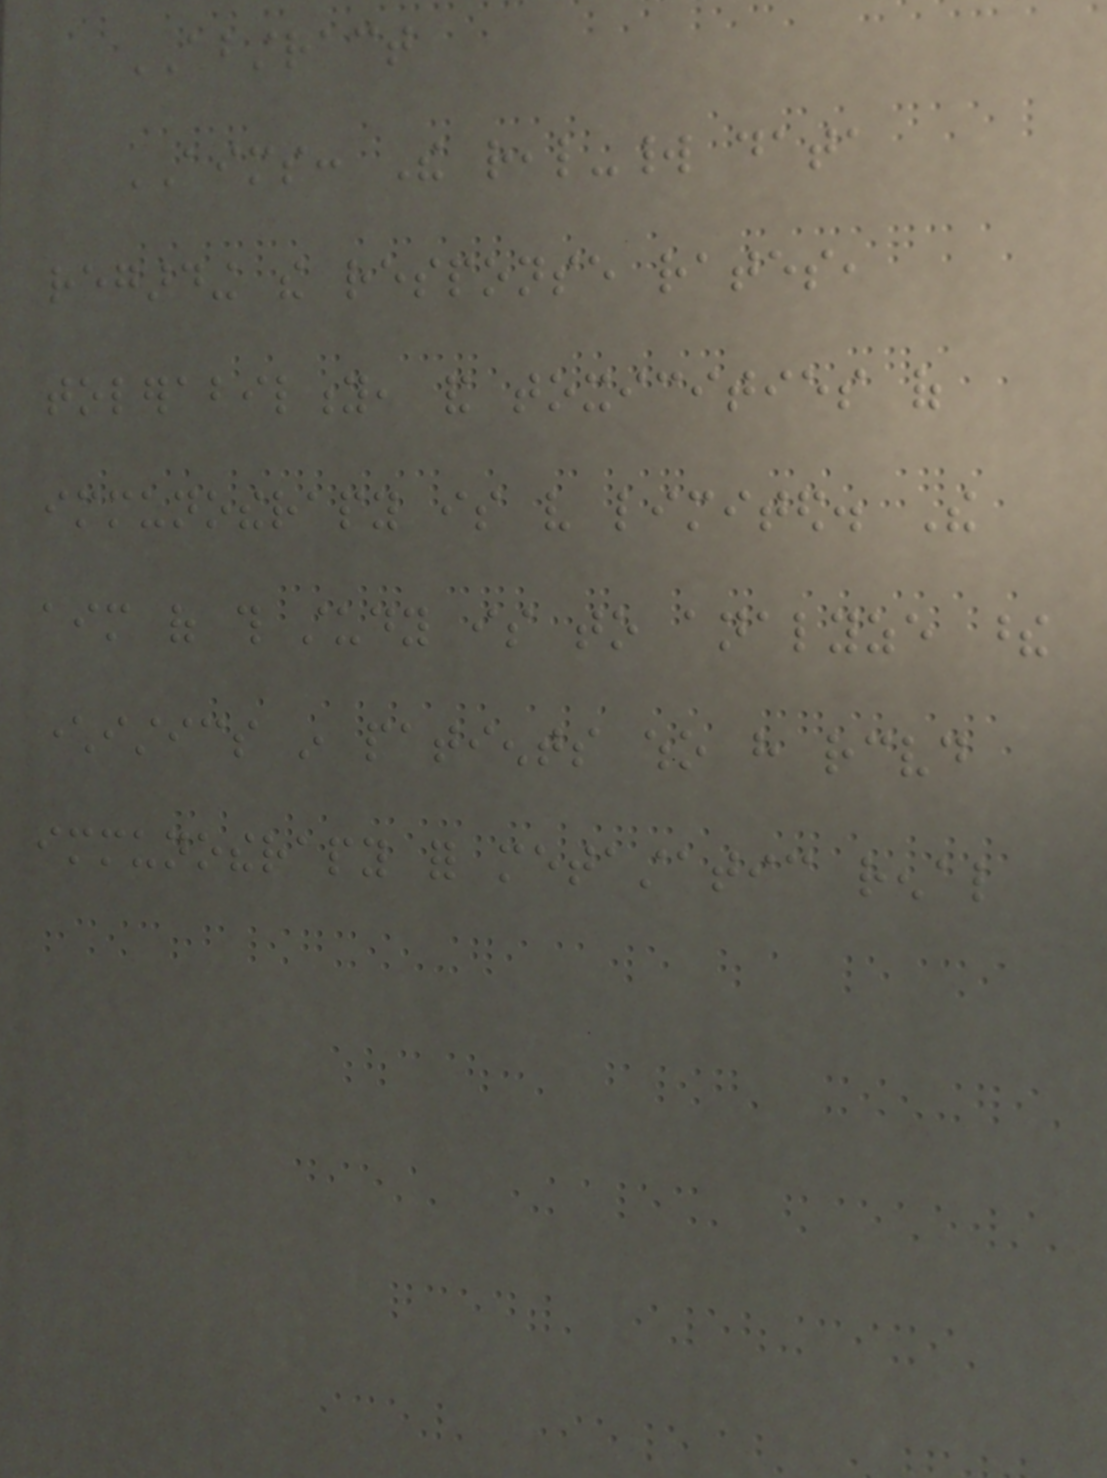ABSTRACT
AIMS: The real-world data
regarding the response rates,
tolerability, and toxicities of
immunotherapy is very limited. The
aim of this study is to analyze these
characteristics in patients who have received
immunotherapy for metastatic renal
